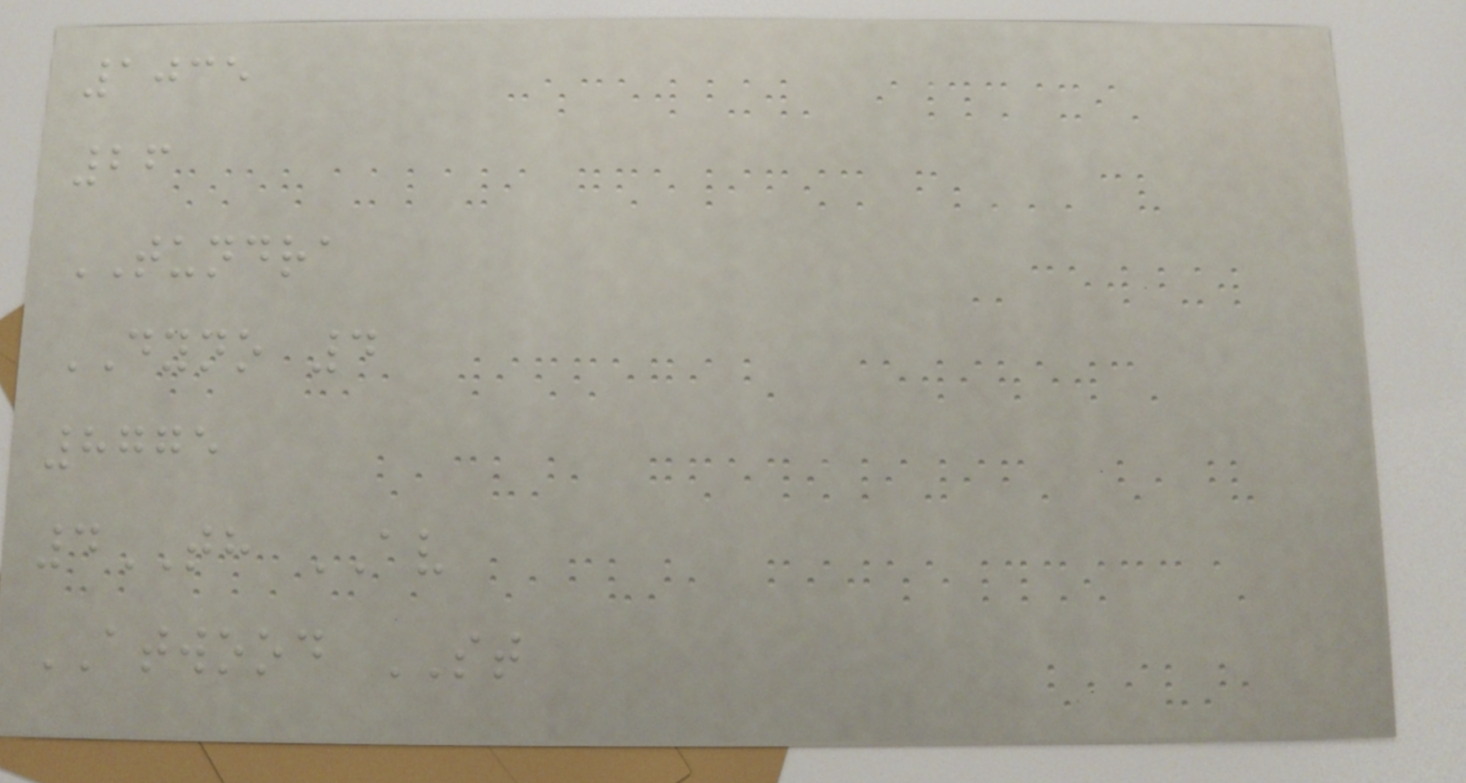1035
26
TUNDRA
DYNO 4
8775
4TH AV
ATWOOD ST
